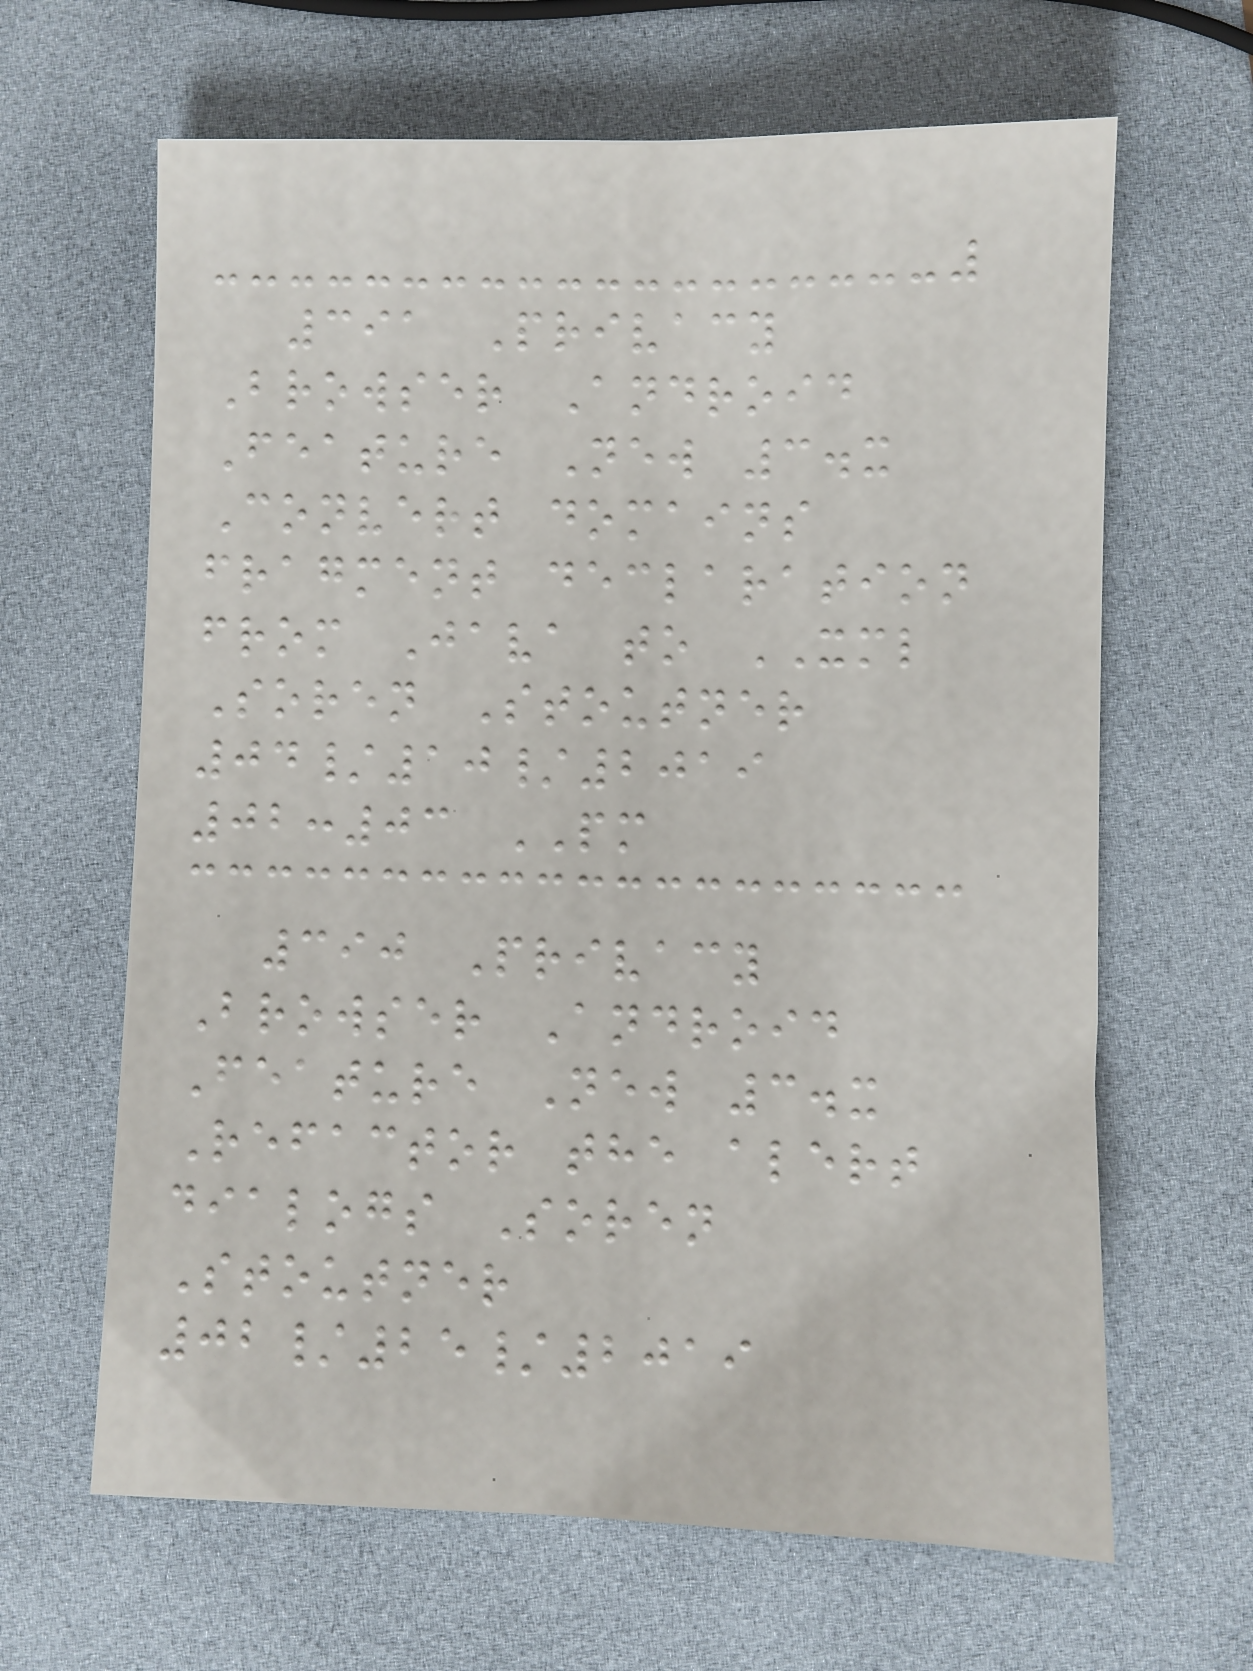391 Privacy
Browser Android
Feature New 3.x
Convert domains
fragment declaration
from Java to XML
Soren Stoutner
04/10/2019
02:03 PM
390 Privacy
Browser Android
Feature New 3.x
Refactor the alert
dialogs Soren
Stoutner
02/25/2019
